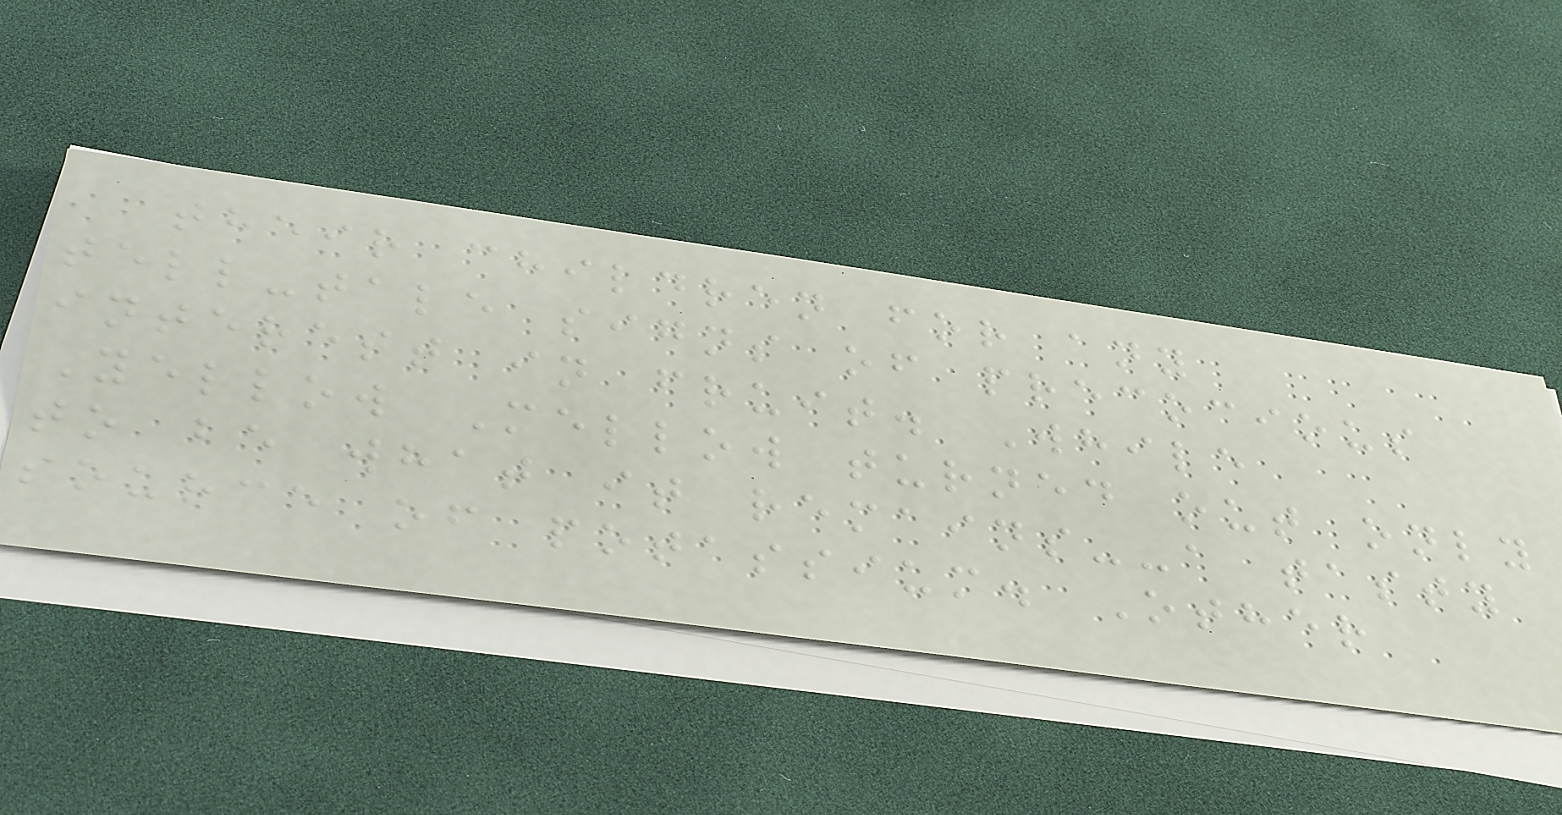their children for any
tell-tale signs of precocious
interest in fruit. While
Yellow Mellow turned out only
to be what it remains--a tasty
source of potassium. Other
